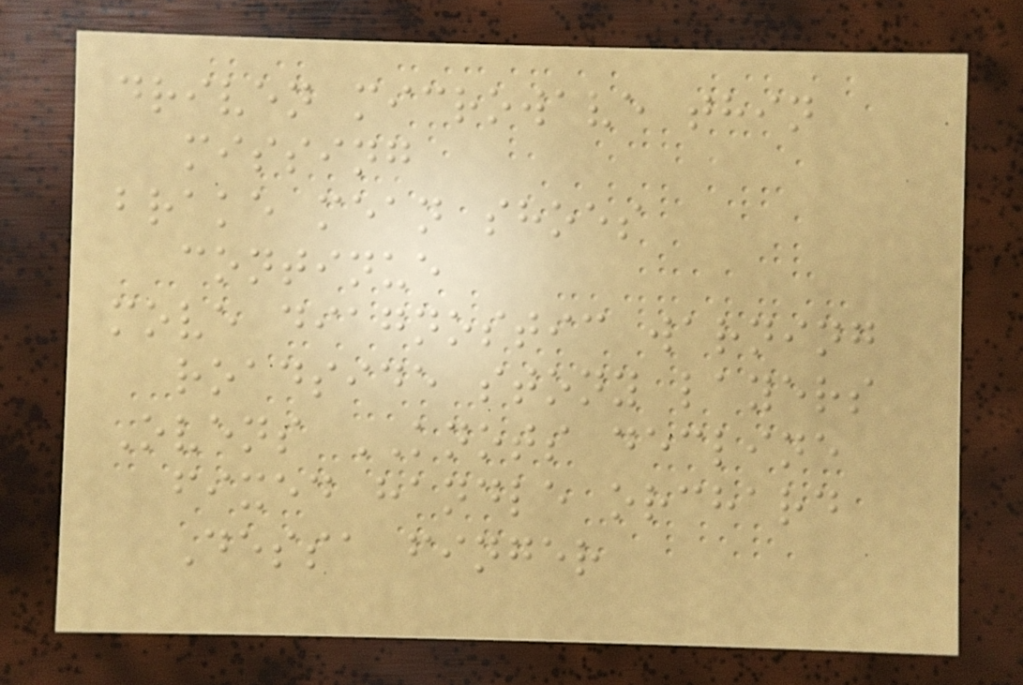driven microwave thin
missing
brake mean shoes
continue
move diagnostic warning
roadside stony layers
Ovens KNOTS decline
fixed handle orchard
Dessa finger
